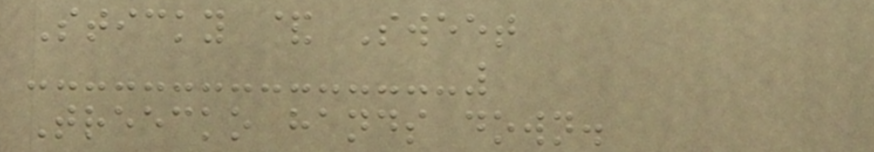Sticky & Sweet
Treecko hands down.
